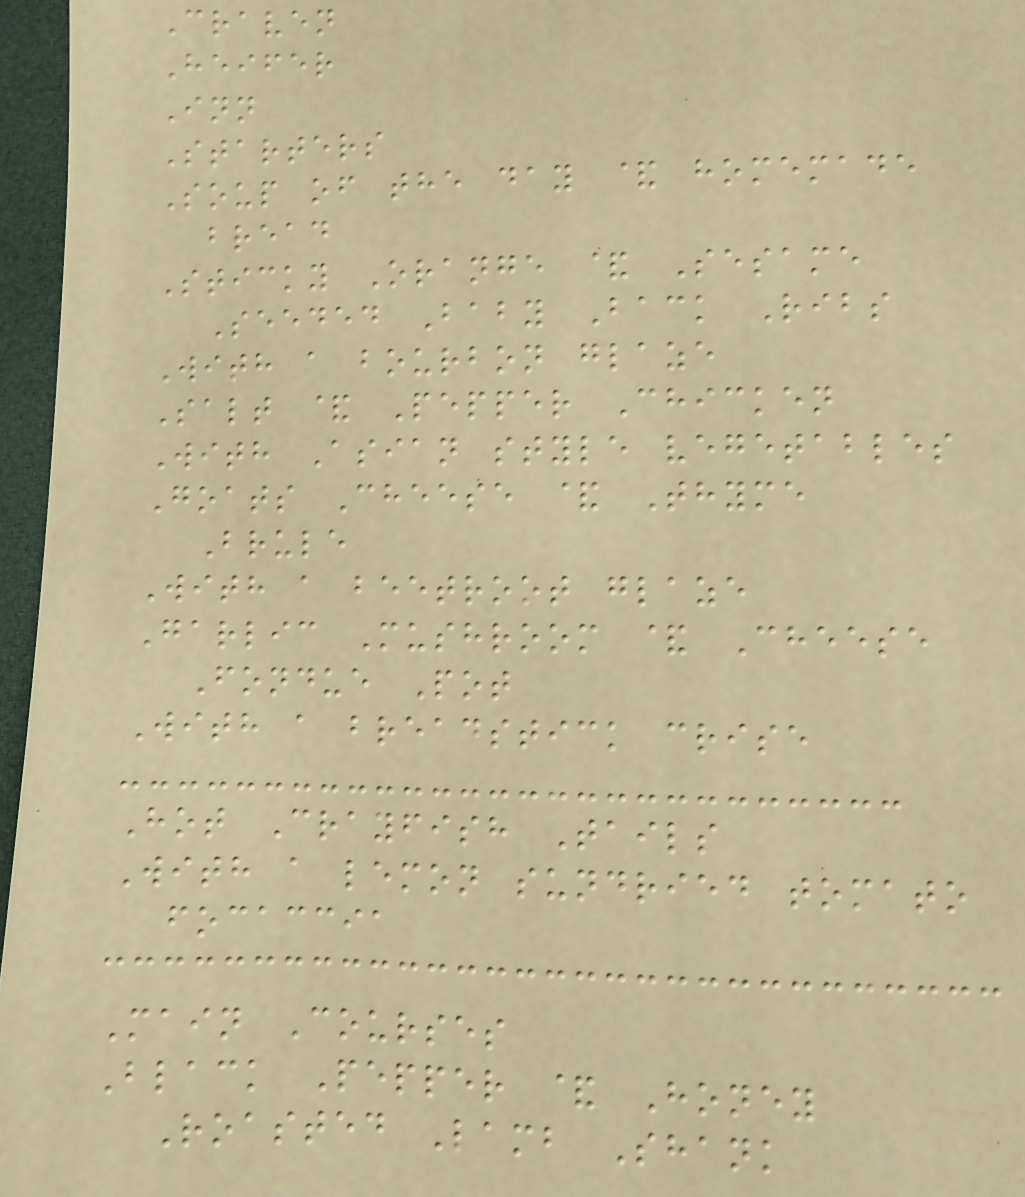Craven
Heifer
Inn
Starters
Soup of the day & homemade
bread
Sticky Orange & Sesame
Seeded Baby Back Ribs
With a bourbon glaze
Salt & Pepper Chicken
With Asian style vegetables
Goats Cheese & Thyme
Brule
With a beetroot glaze
Garlic Mushroom & Cheese
Fondue Pot
With a breadstick crise
Hot Crayfish Tails
With a lemon sundried tomato
focaccia
Main Courses
Black Pepper & Honey
Roasted Lamb Shank
